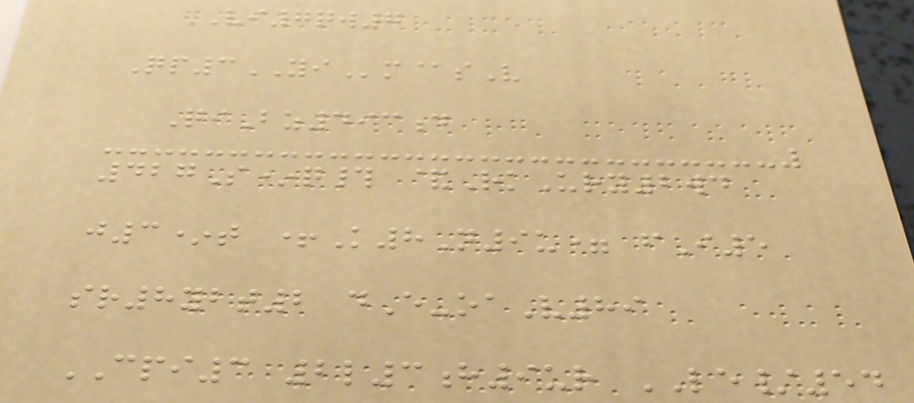VI7qw7
Qp3YIm@sV
QiBz493d
427S*q# &RkUry2wd
j3*t +K8N9u= fI5
sr8ybt2 dE-oaV89
CPI3 2l3h9ur LE/54
